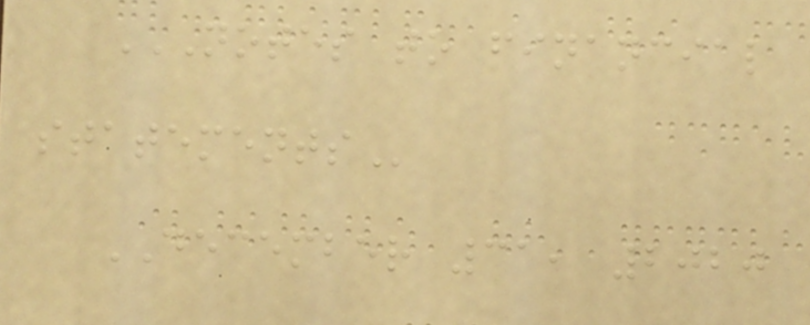NOTES TO FINANCIAL
STATEMENTS
DECEMBER 31, 2020
